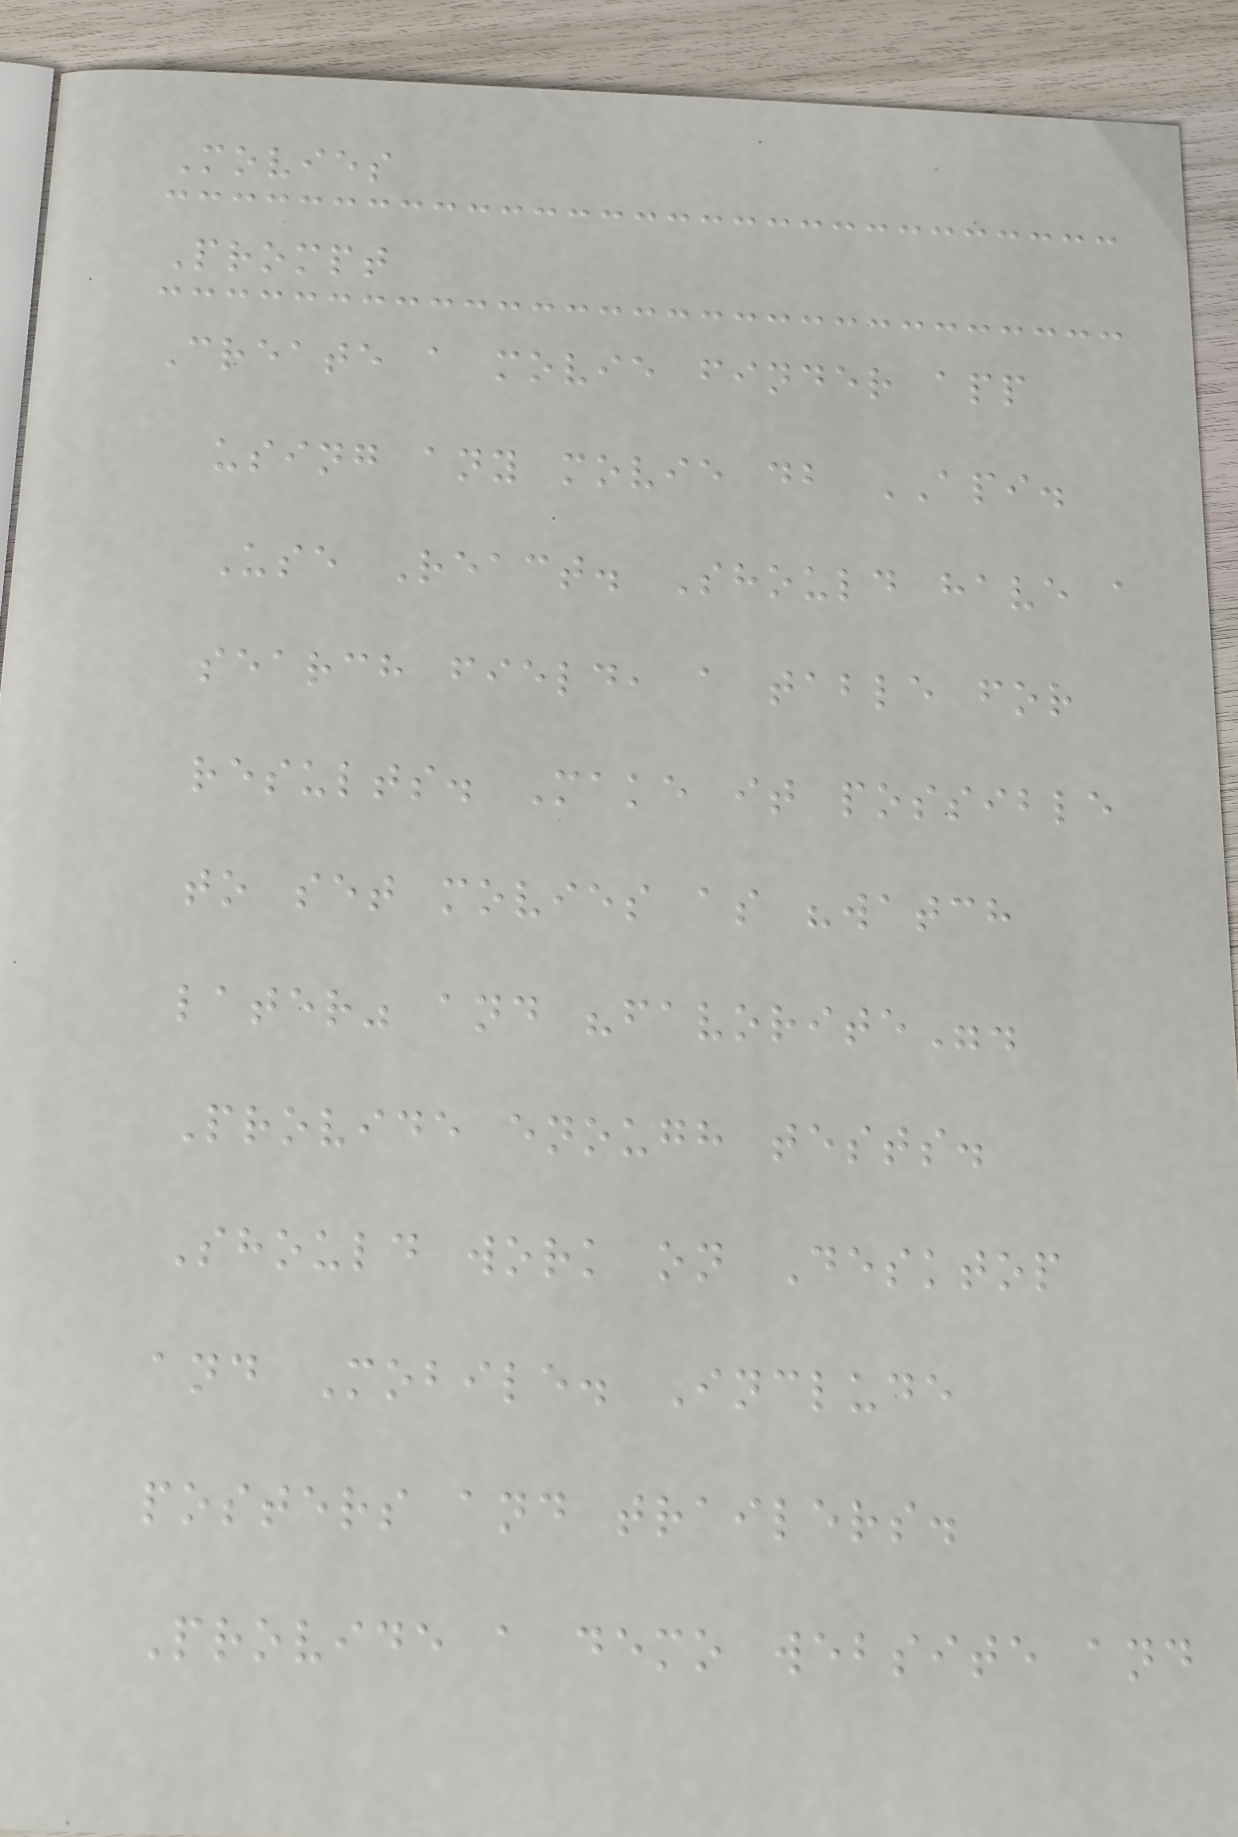Movies
Prompt
Create a movie finder app
using any movie db API.
Use React. Should have a
search field, a table for
results. Make it possible
to set movies as "watch
later" and "favorite".
Provide enough tests.
Should work on Desktop
and Mobile. Include
posters and trailers.
Provide a demo website and
